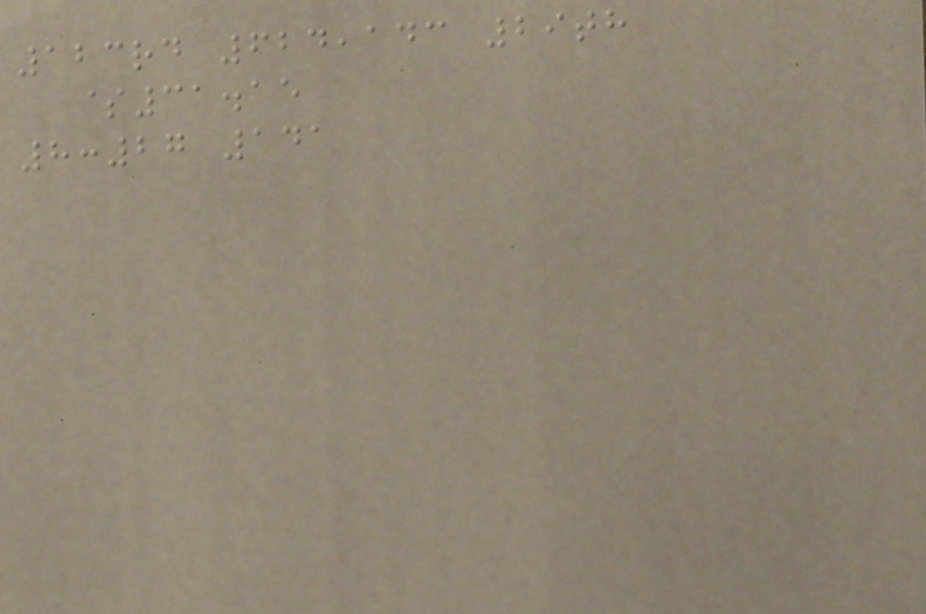123rd 624,143 29th
$31.15
8:27 141
